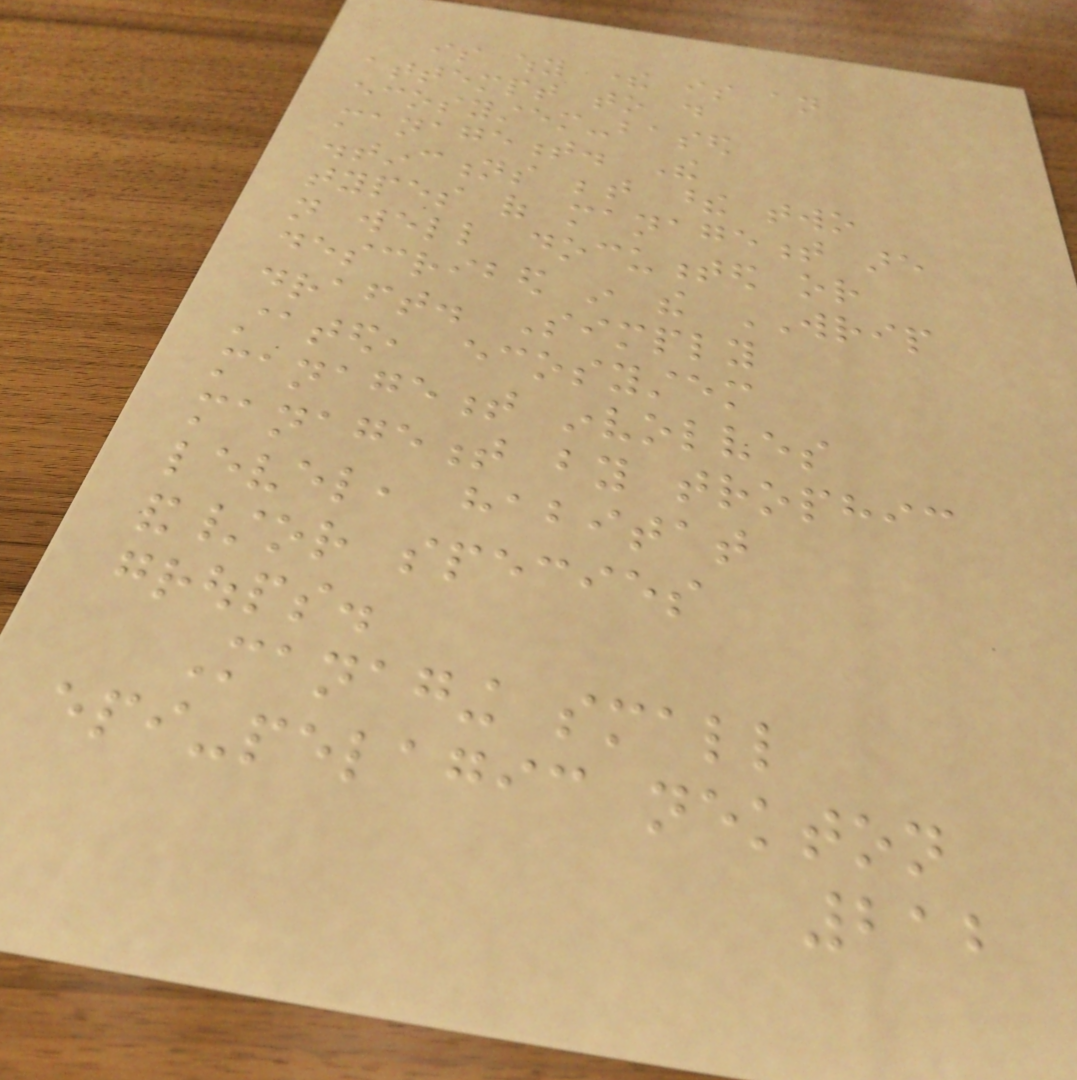is why there is an
attempt to do
ecosystem-based
management. The
distinctions between these two
types of management are
not well documented or
described in the WRIP
draft. Simply
stated, ecosystem
management involves
management by trophic
level, habitat
and/or species
groups.
Managing small
epi-pelagic nekton
212
